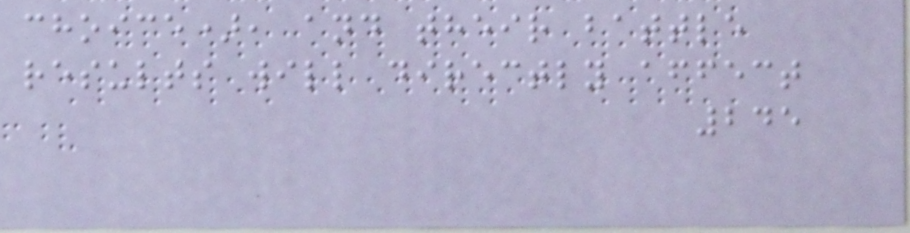choice), and their battle
results will directly affect
245
